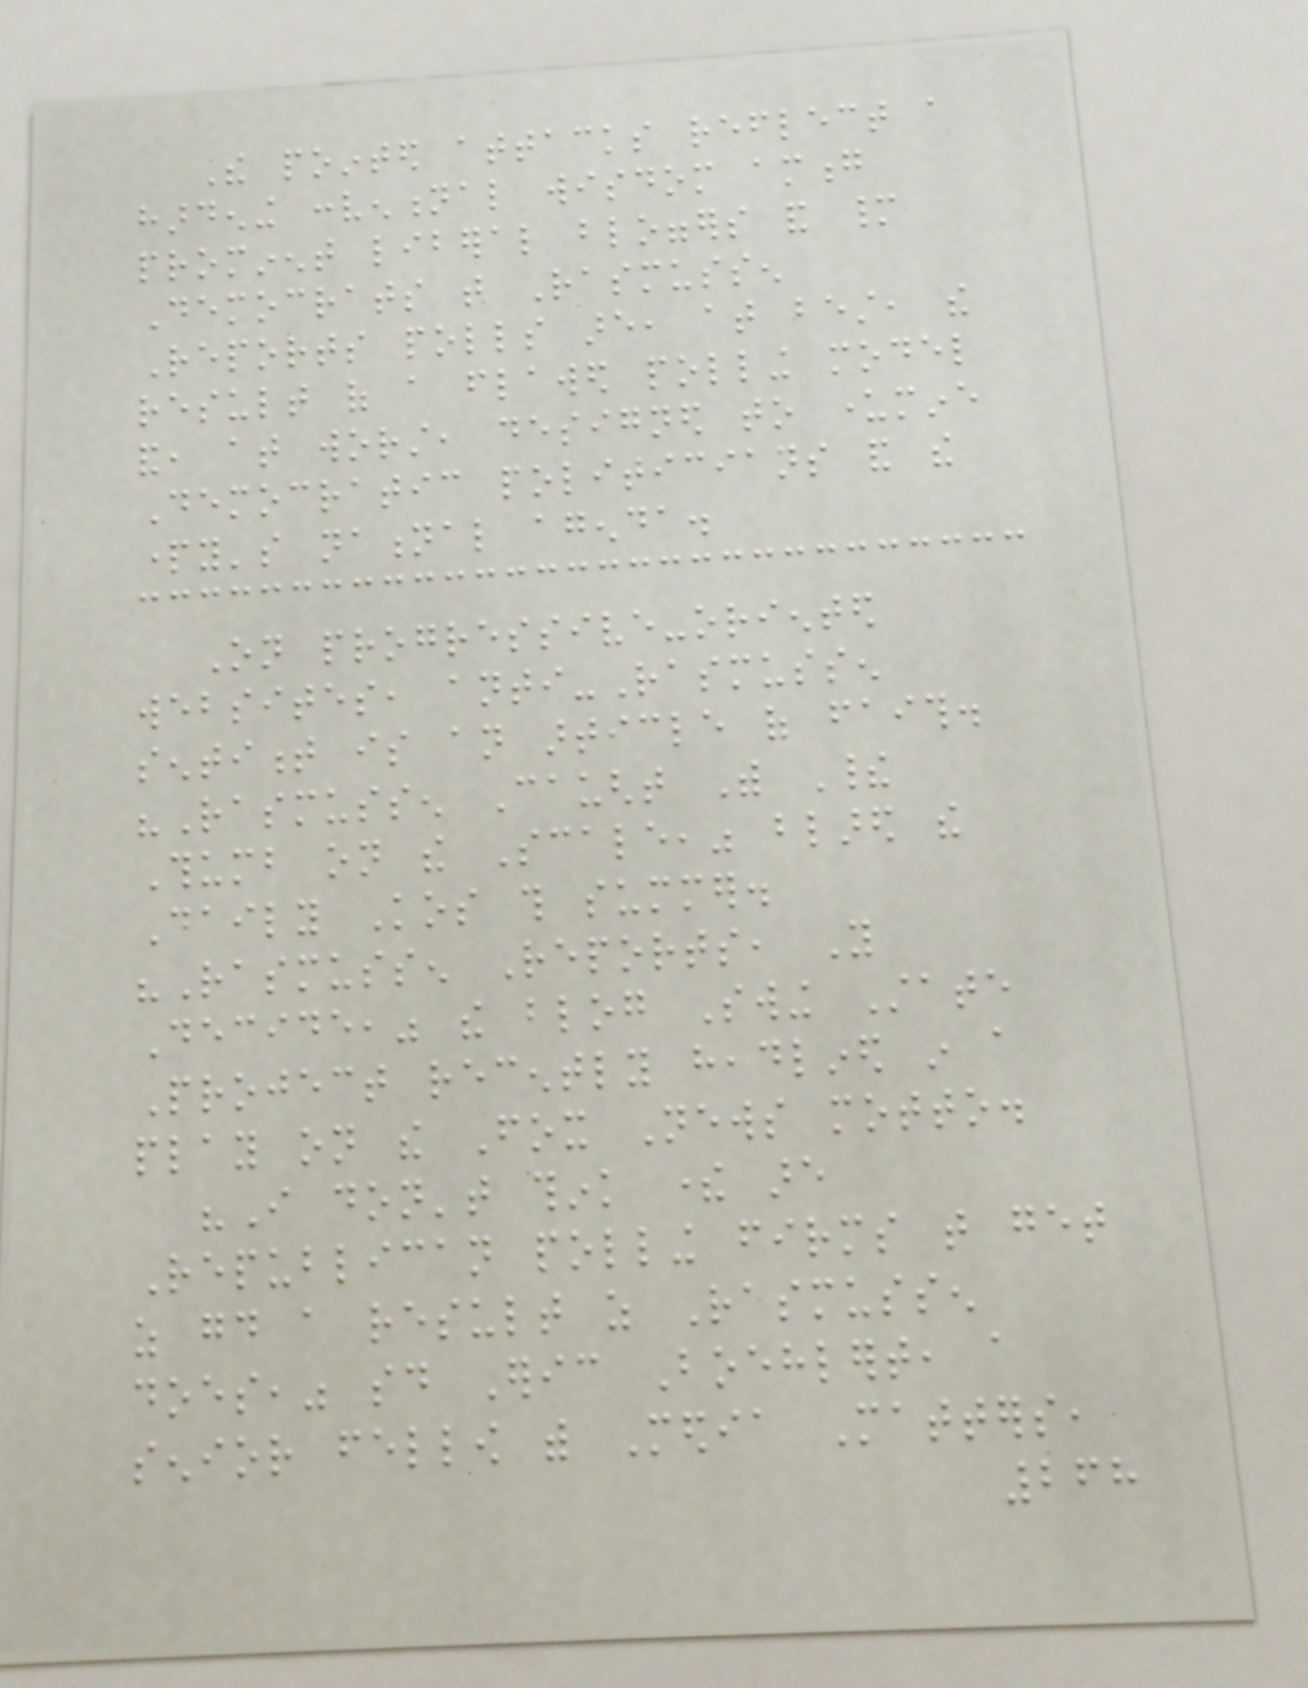The pointed attacks reflect a
hardening conventional wisdom among
prominent liberal bloggers and many
Democrats that Rasmussen
Reports polls are, at best, the
result of a flawed polling model
and, at worst, designed to undermine
Democratic politicians and the
party's national agenda.
On progressive-oriented
websites, anti-Rasmussen
sentiment is an article of faith.
"Rasmussen Caught With Their
Thumb on the Scale," blared the
Daily Kos this summer.
"Rasmussen Reports, You
Decide," the blog Swing State
Project recently headlined in a
play on the Fox News motto.
"I don't think there are
Republican polling firms that get
as good a result as Rasmussen
does," said Eric Boehlert, a
senior fellow with Media Matters,
268
